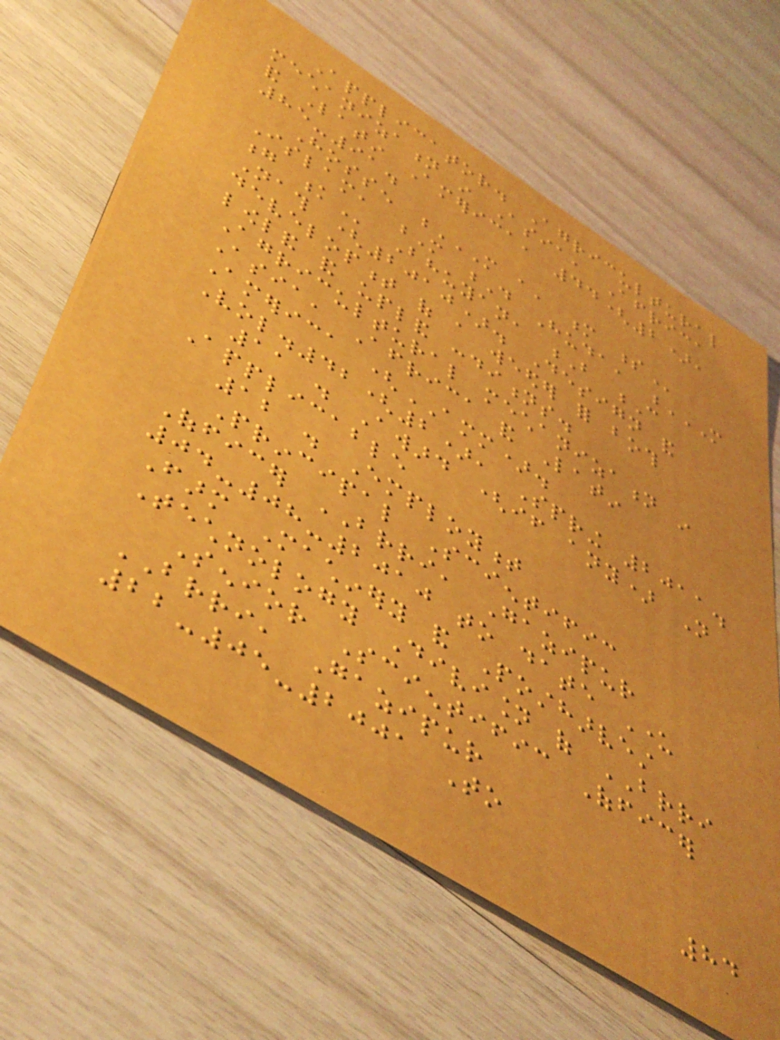Applicator. Agricultural
mechanization in Asia, Africa
and Latin America, 44(2),
85-91.
Hossen M A, M S
Islam, M D Huda, M
G K Bhuyan, B C
Nath (2010). Design and
development of a weeder for both
lowland and upland conditions.
Agricultural mechanization in
Asia, Africa and Latin
America (AMM).
Vol.42(2), Spring 2011.
11 . Award (if any) Not
Applicable
12 . Employment
Principal Scientific
Officer BRRI, Gazipur
04-08-2010 to date Under
Farm Machinery and Postharvest
Technology Division of BRRI
Senior Scientific Officer
BRRI, Gazipur
22-05-2001 To
84
